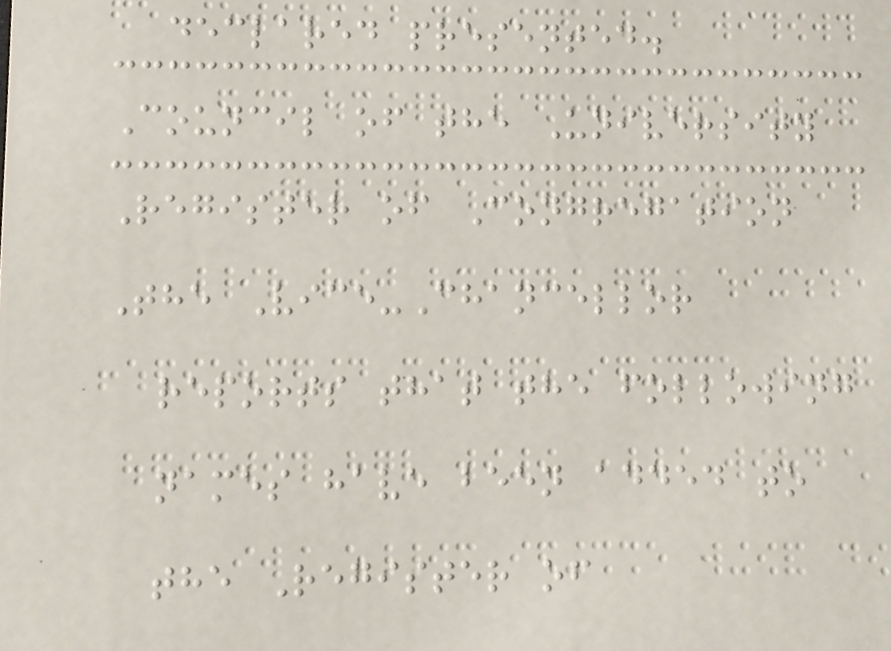declared presented.
Council of the University
Register of Congregation
The Vice-Chancellor
reports that the following
names have been added to
the Register of
